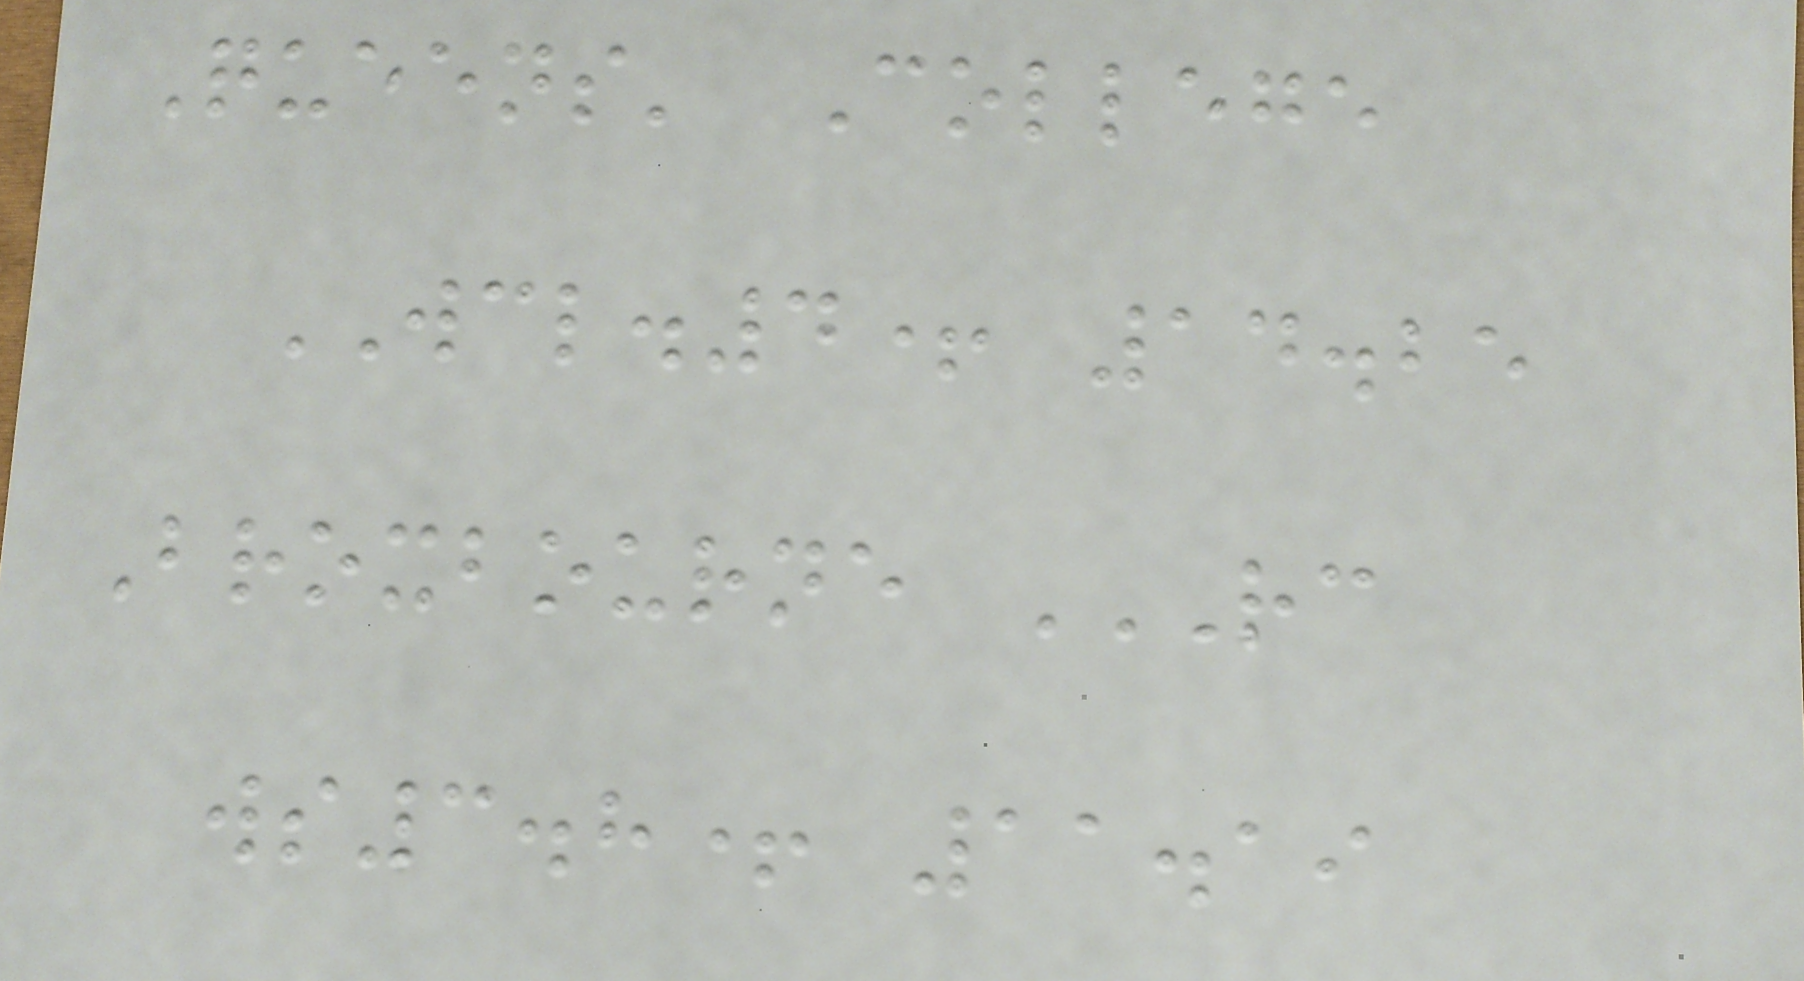Queens' College
WCL.4+ 14.25
Broxbourne RC
WS3.8+ 11.19
